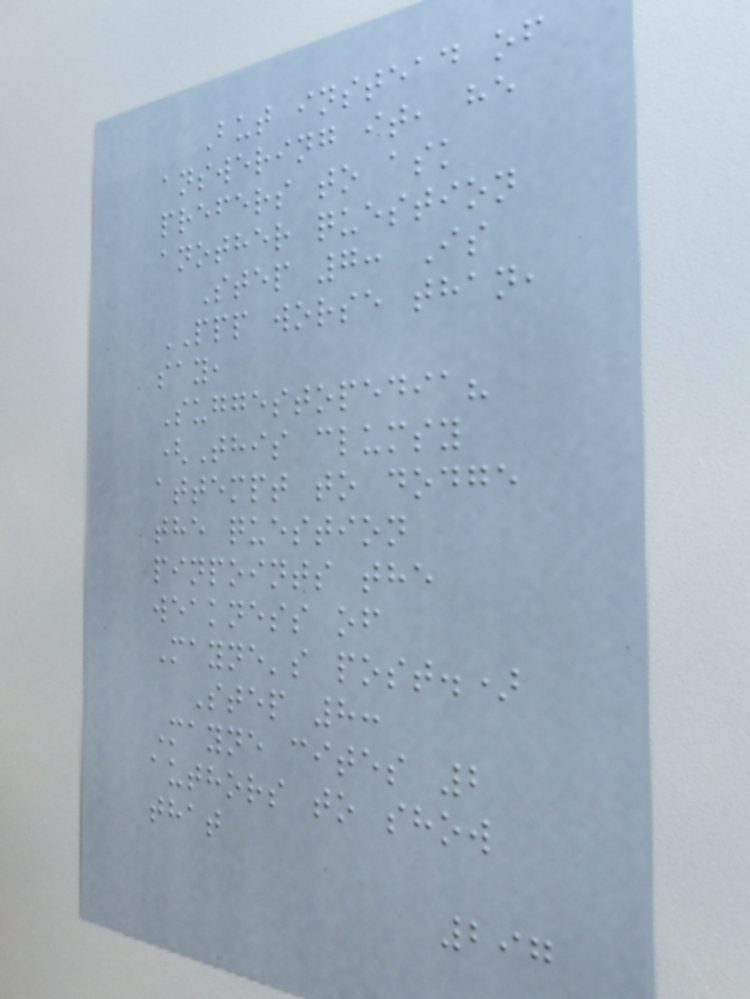But instead of
answering it, he
prefers to ask
another question
Step 7: Is
PPP worse than,
say,
Suggestopedia?
(This clumsy
attempt to dodge
the question
pinpoints the
weakness of
Mayne's post.)
Step 8:
Mayne cites 2
authors to show
that
297
